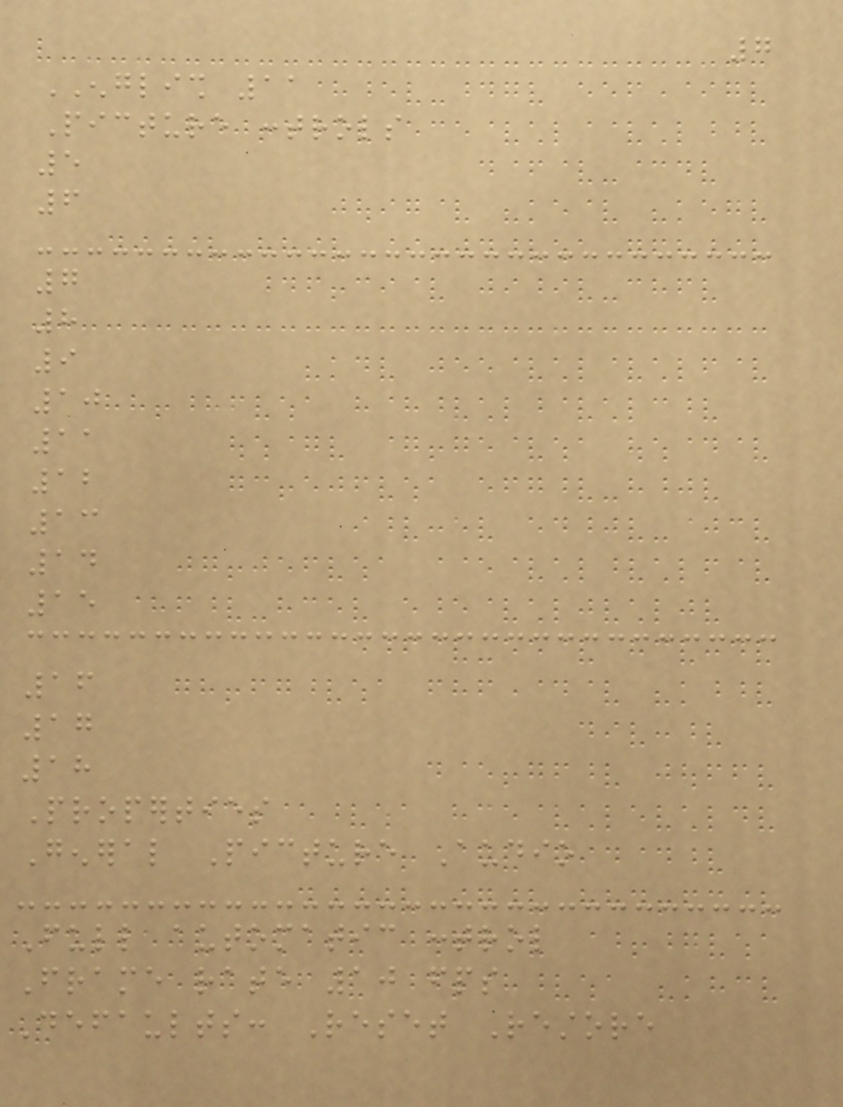7
ENGLISH 11
Picture controls
5
6
7
8
9
10
11
12
13
14
15
16
17
18
Properties
General Picture Audio
Full automatic control
Frame rate 10 fps
Defaults: Reset Restore
